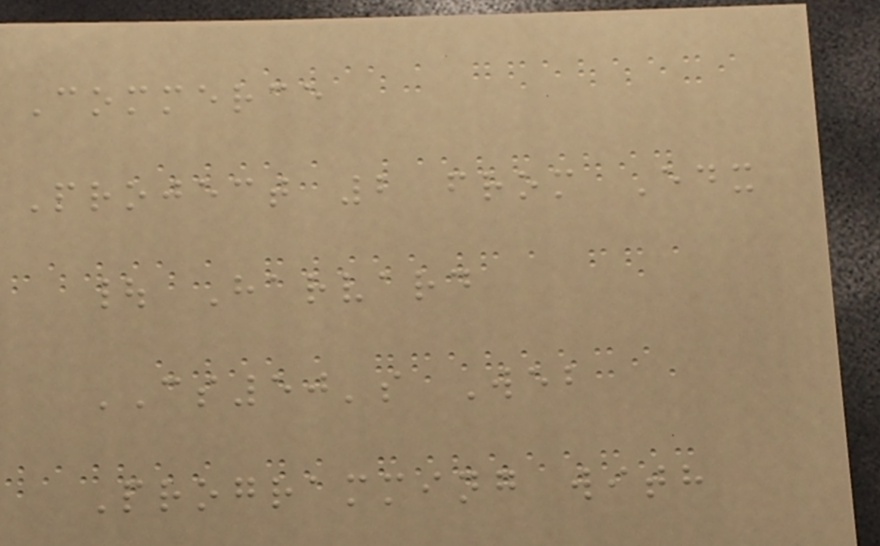Commerce
Project 2 from Edx
| Harvard
CS50's Web
Programming with
